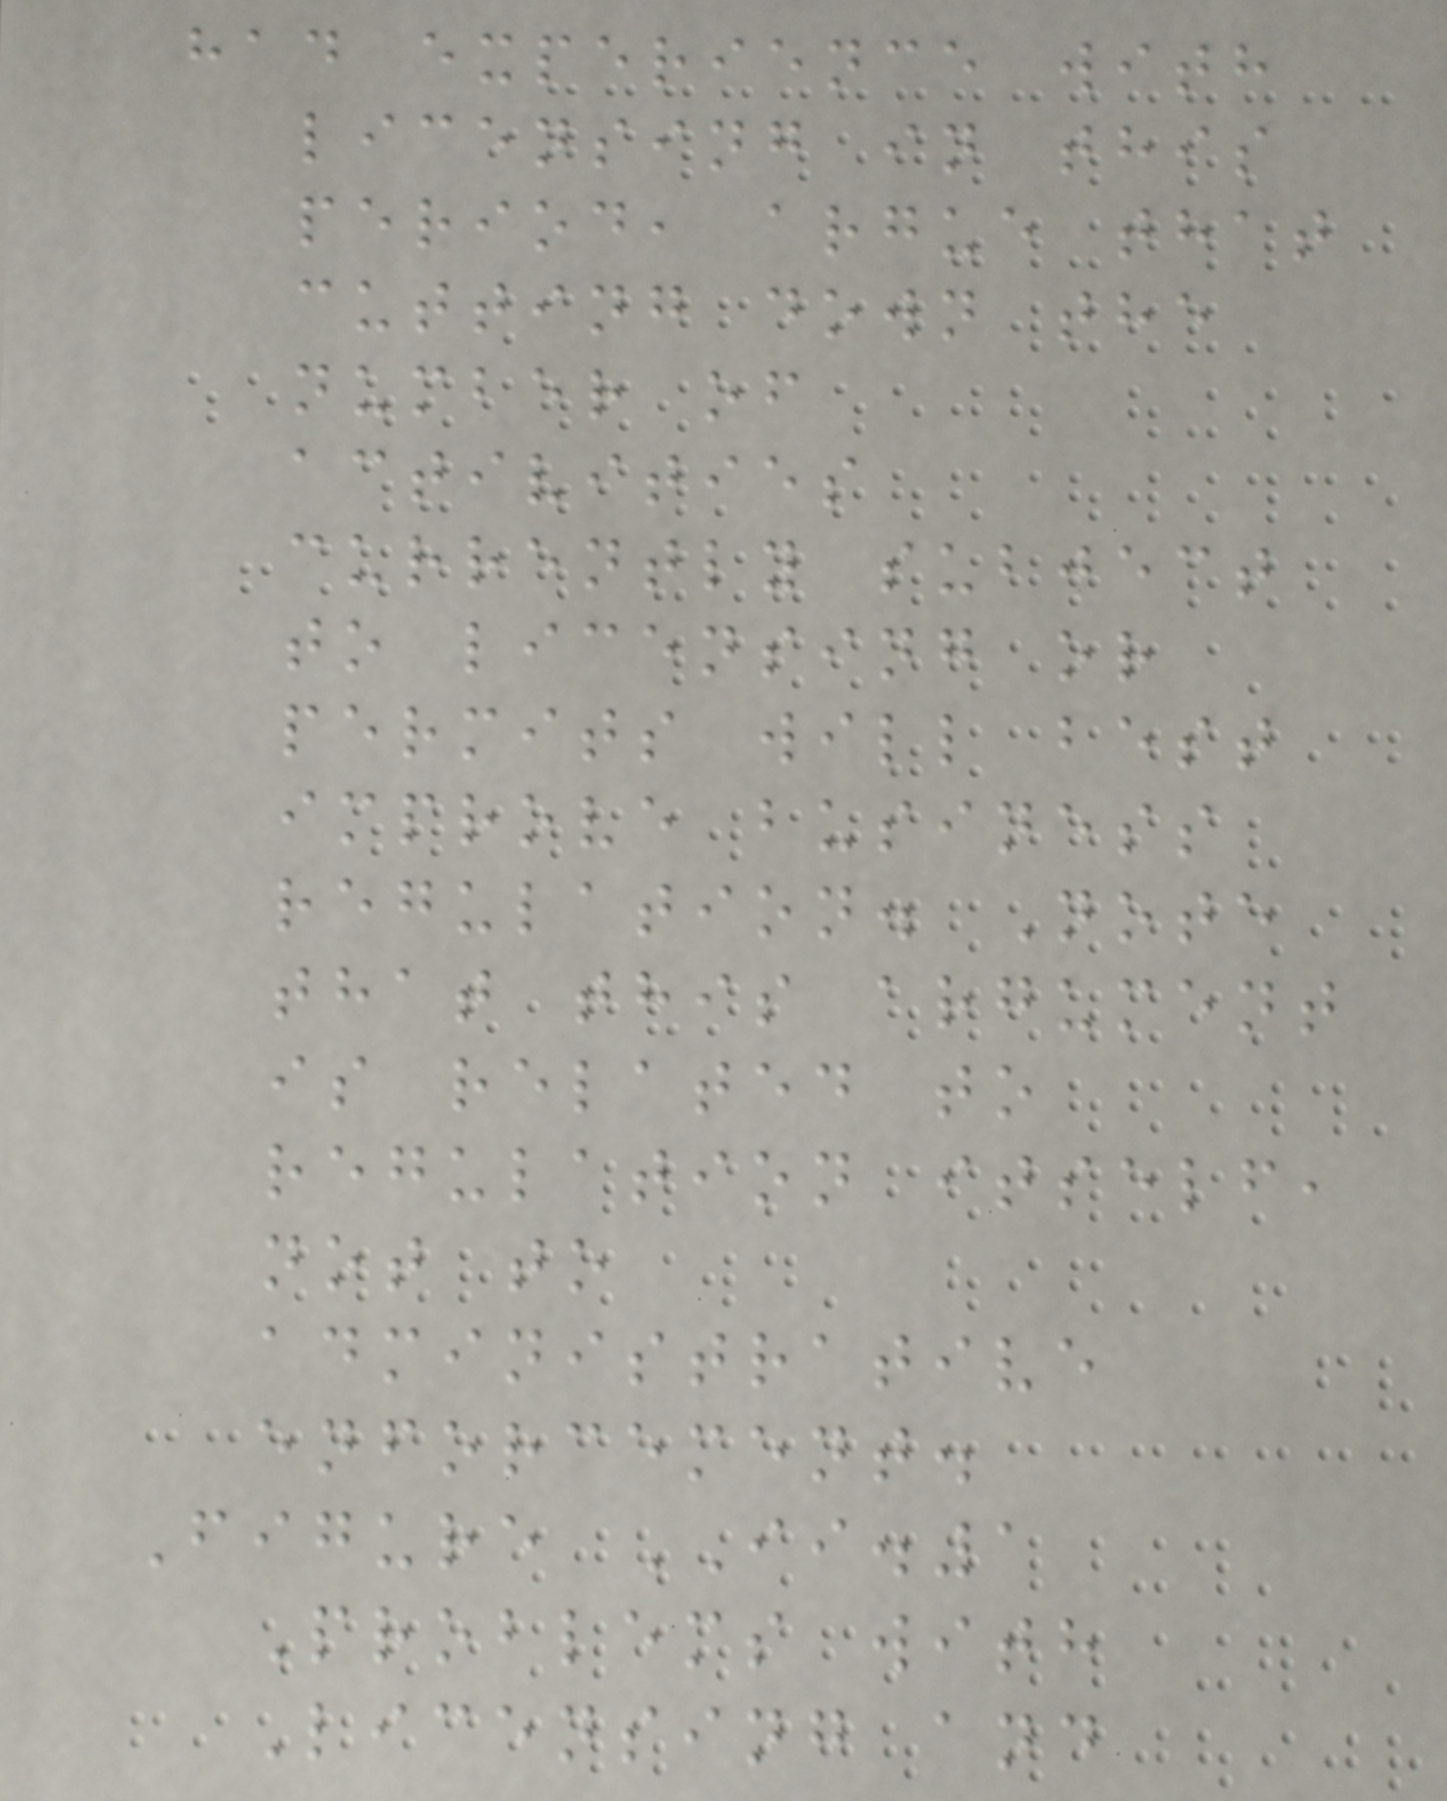had experience with
licensing in this
period, argue that
cutting down the
number of
activities
currently subject
to licensing or
permits will best
improve business
regulation. Note
that this argument
is related to
regulation itself,
not to
administrative
enforcement.
Figure II.1
Problems with
Licensing and
